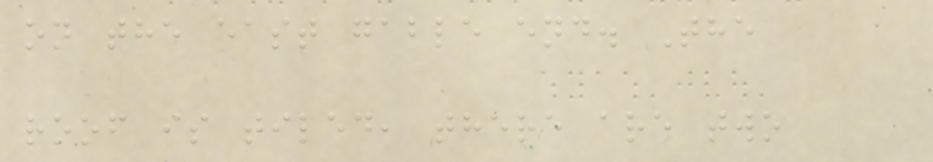on the east gable end. The
roof is tiled, there are two
